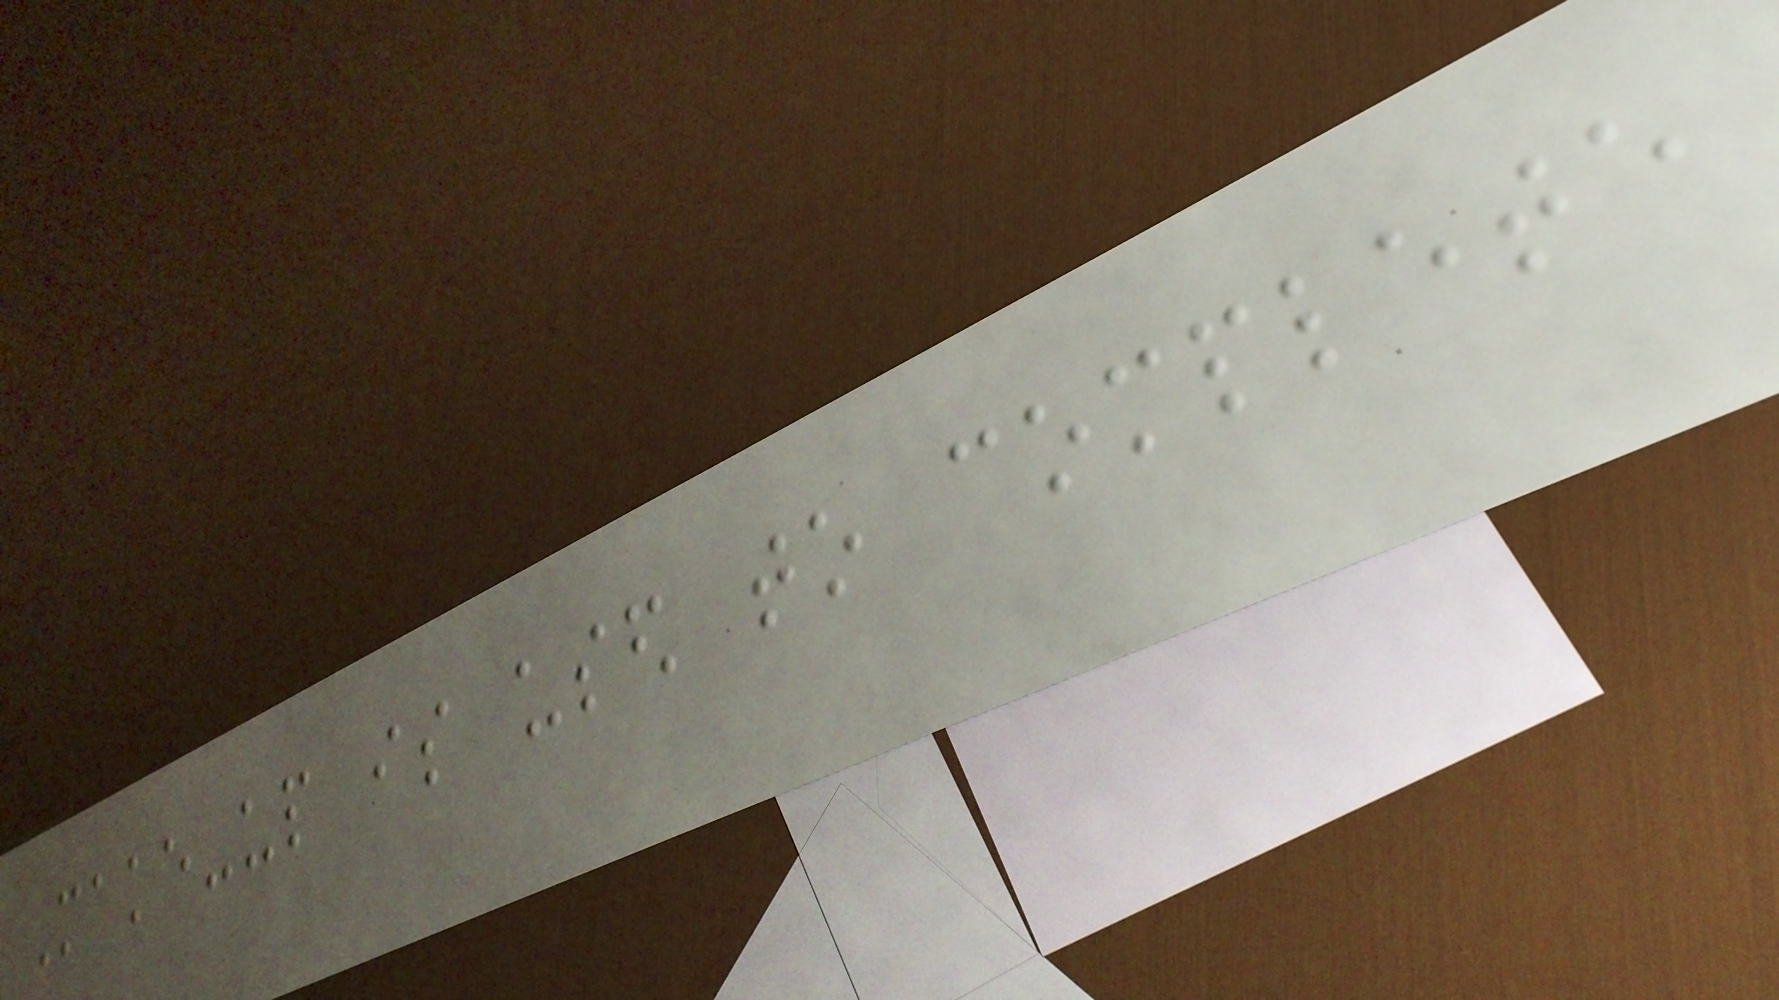Make-up is used to complete
